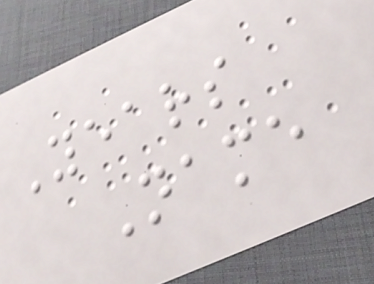Years
Name
